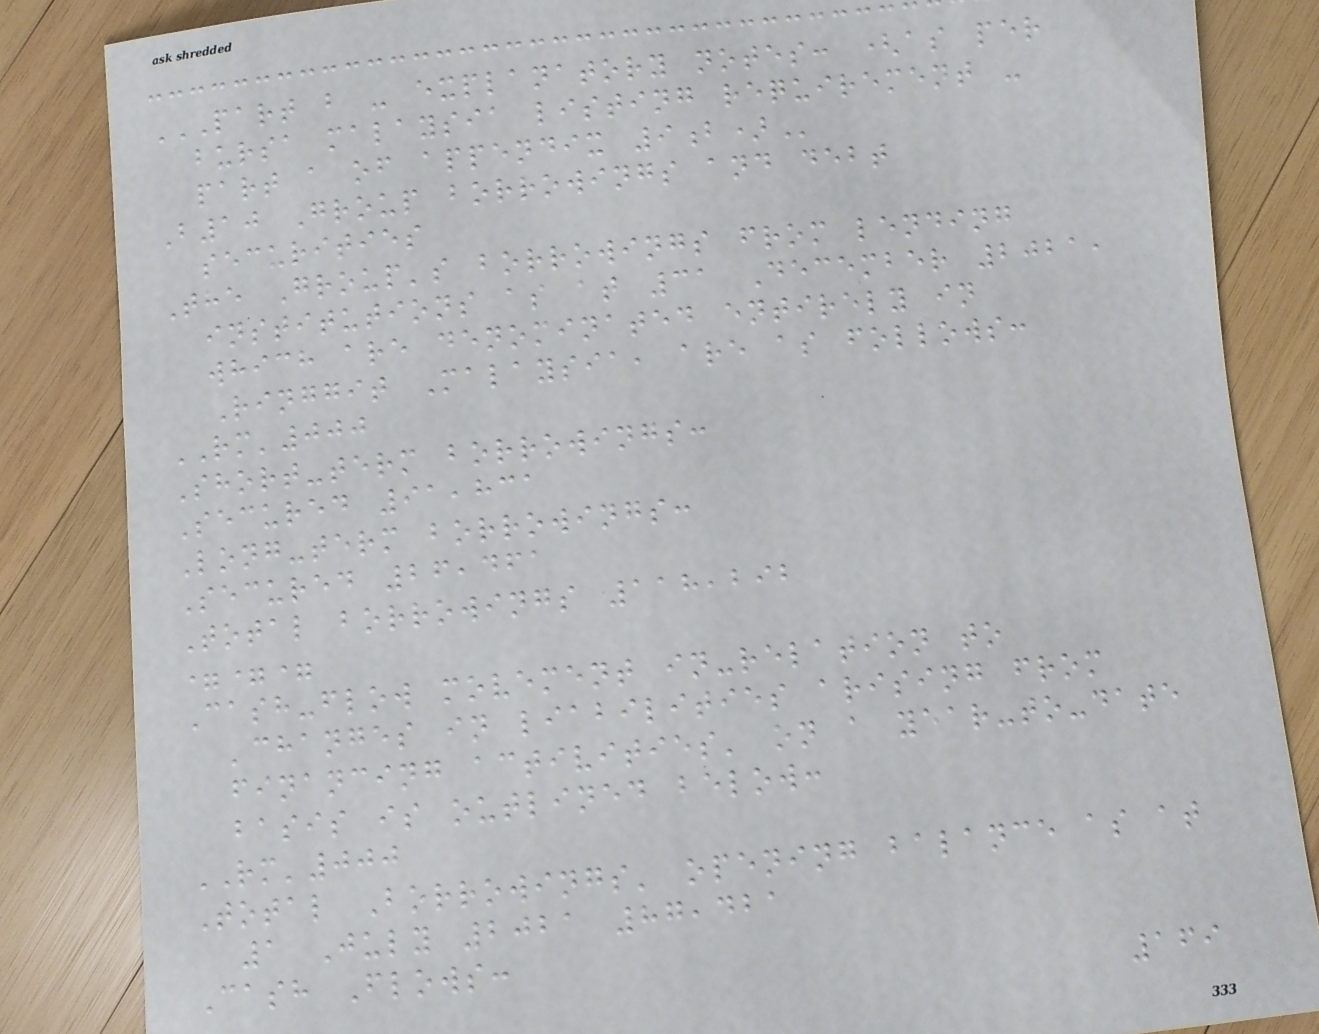PART B - EXPLANATORY NOTES: (AS PER
BURSA MALAYSIA LISTING REQUIREMENT -
PART A OF APPENDIX 9B)
B10 Group borrowings and debt
securities
The Group's borrowings from lending
institutions as at 31 December 2021,
which are denominated entirely in
Ringgit Malaysia, are as follows:
RM'000
Short-term borrowings:
Secured 91,831
Long-term borrowings:
Secured 26,461
Total borrowings 118,292
===
Cash-flow movement in-relation to
'changes in liabilities arising from
financing activities' on a year-to-date
basis is outlined below:
RM'000
Total Borrowings' opening balance as at
1 July 2021 87,421
Cash Flows:
169
